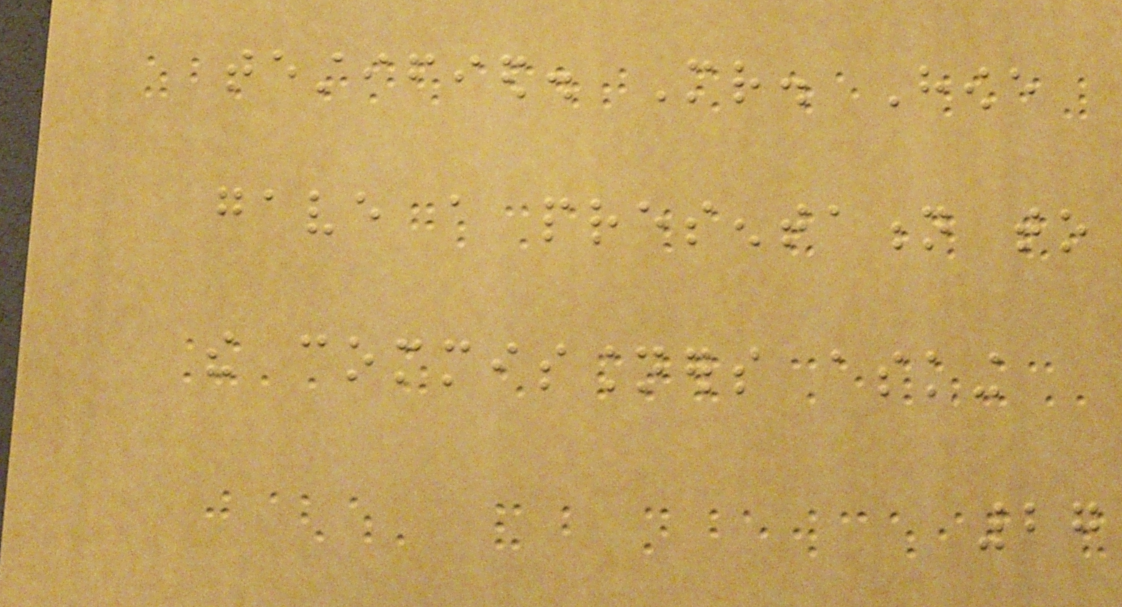testified. Mr. Howe
gave a presentation to
the commissioners asking
27
